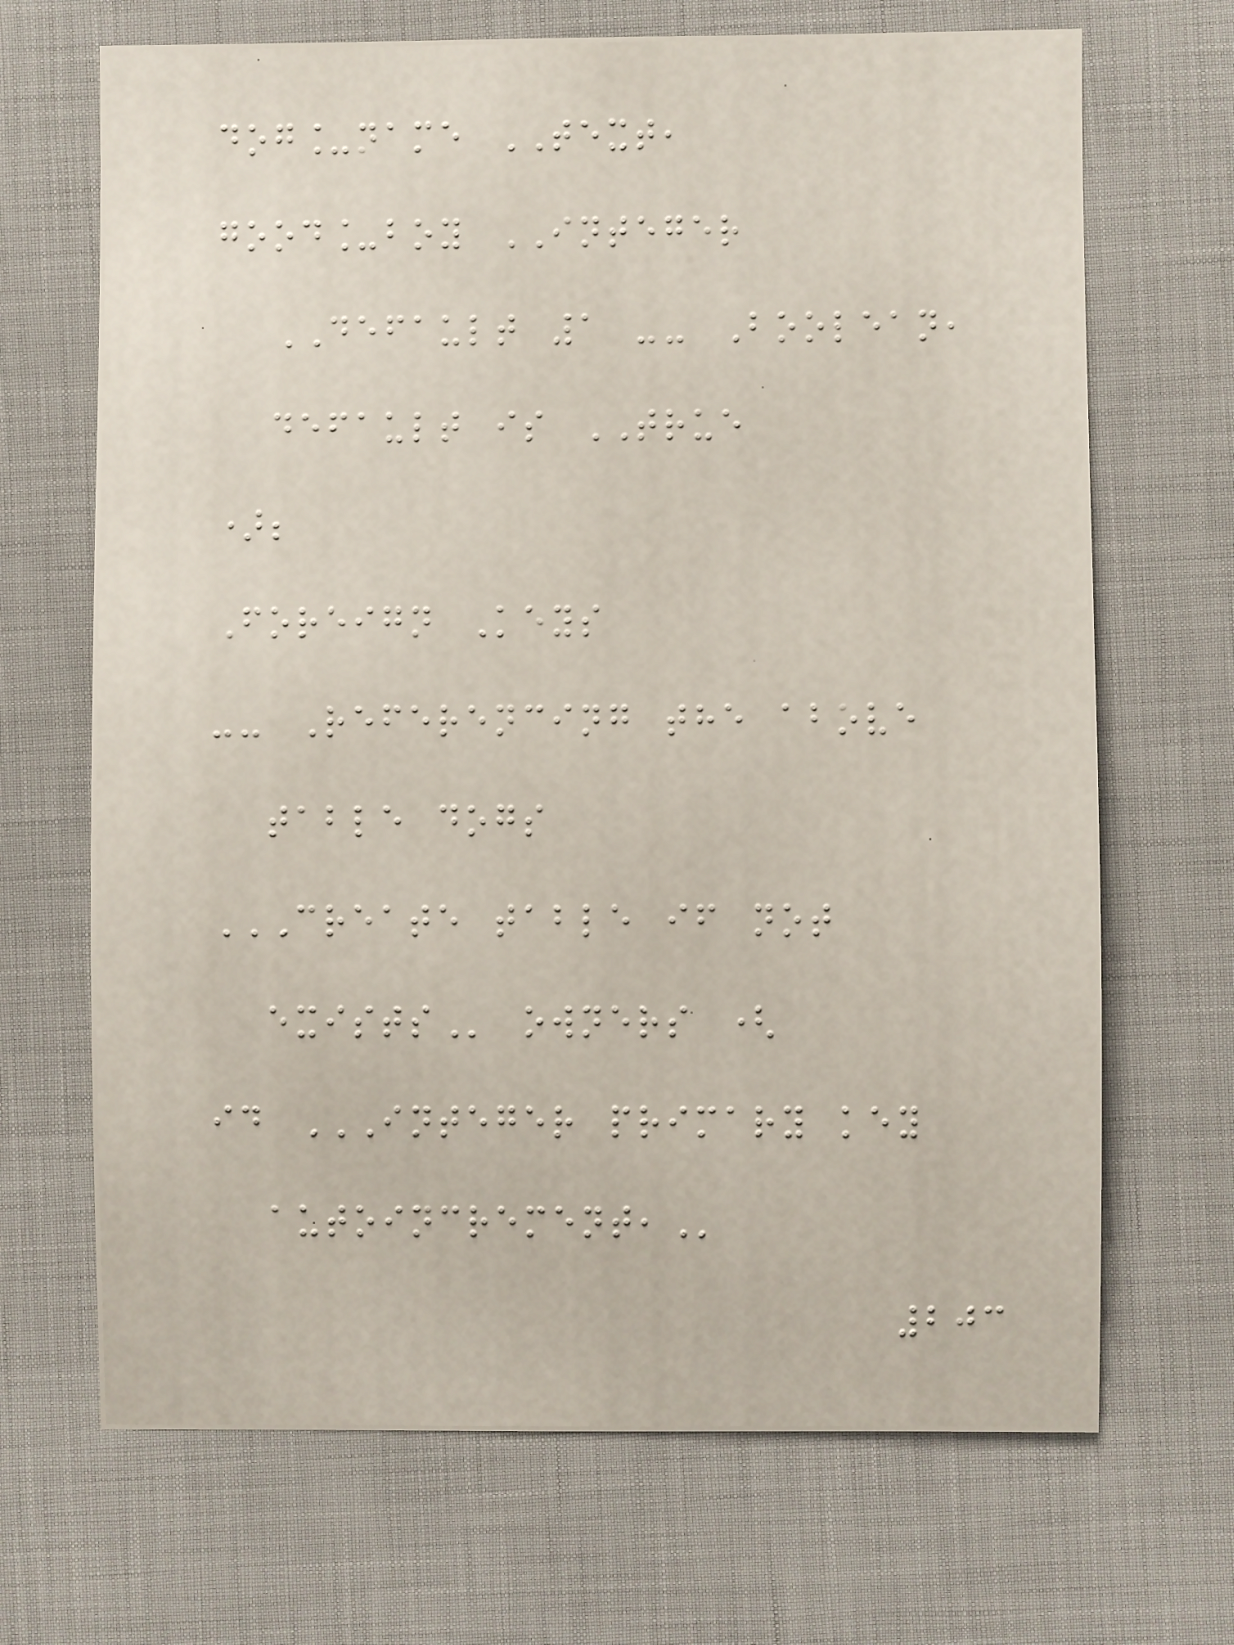dog_name TEXT,
good_boy INTEGER
DEFAULT 1 -- Boolean,
default is TRUE
);
Foreign Keys
-- Referencing the above
table dogs
CREATE TABLE IF NOT
EXISTS owners (
id INTEGER PRIMARY KEY
AUTOINCREMENT,
203
